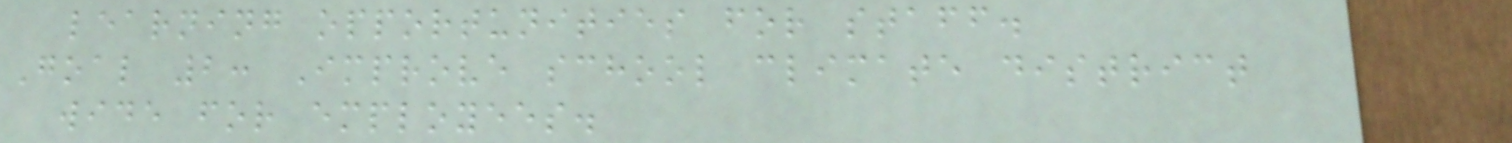learning opportunities for staff.
Goal 2: Improve school climate district
wide for employees.
